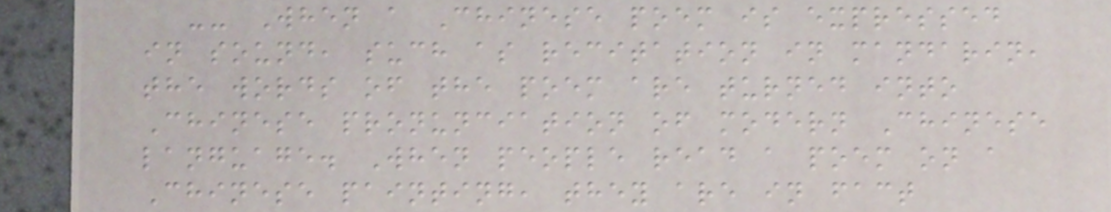-- When a Chinese poem is expressed
in sound, such as recitation in mandarin,
the words of the poem are turned into
Chinese pronunciation of modern Chinese
language. When people read a poem on a
Chinese painting, they are in fact
